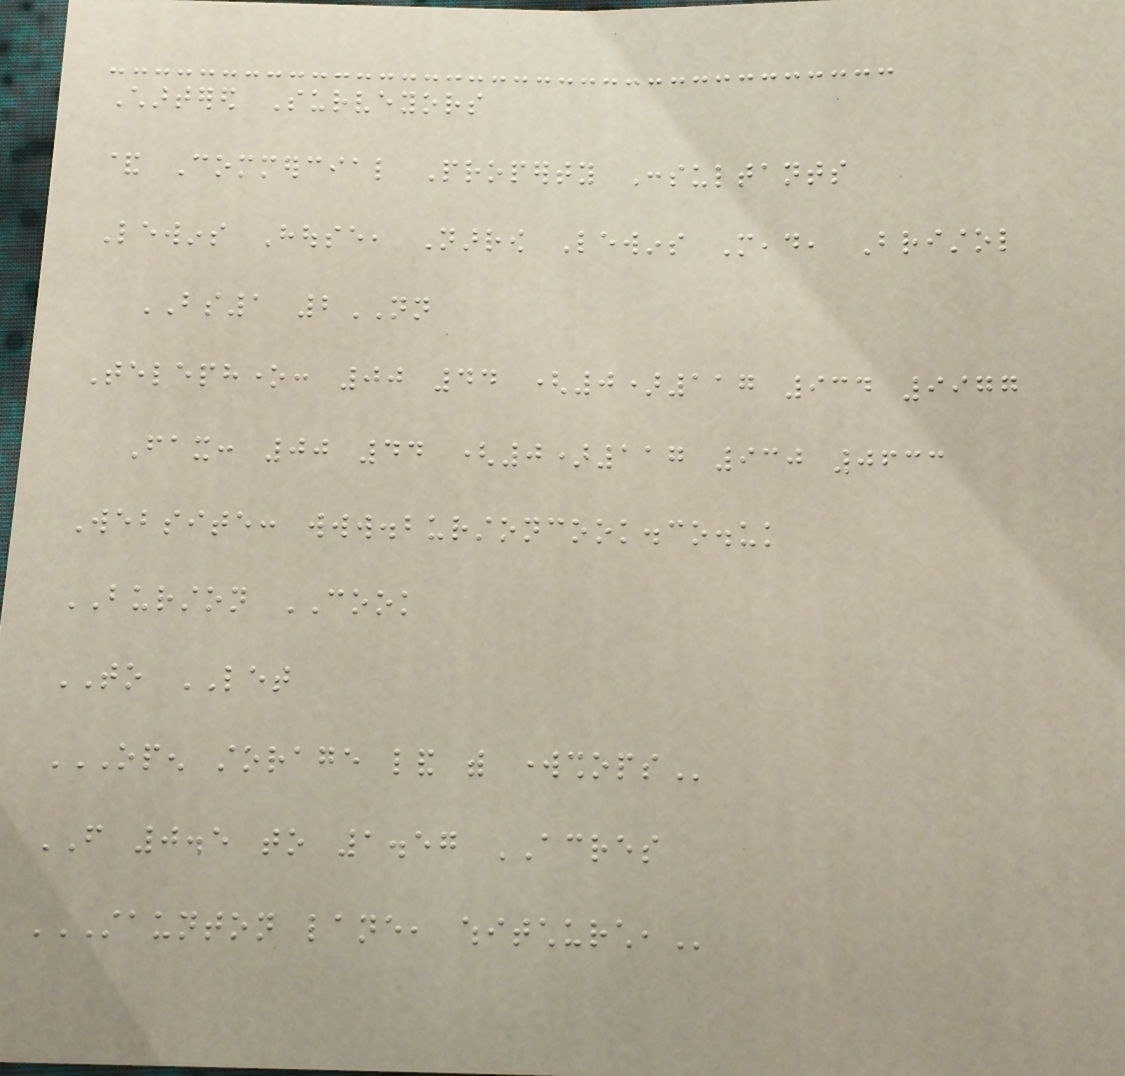Chartered Surveyors
& Commercial Property Consultants
Lewins House, Narrow Lewins Mead, Bristol
BS1 2NN
Telephone: 00 44 (0)117 934 9977
Fax: 00 44 (0)117 930 0633
Website: www.burstoncook.co.uk
BURSTON COOK
TO LET
OPEN STORAGE LAND WITH WORKSHOPS
FROM 0.5 to 1.57 ACRES
STAUNTON LANE, WHITCHURCH,
